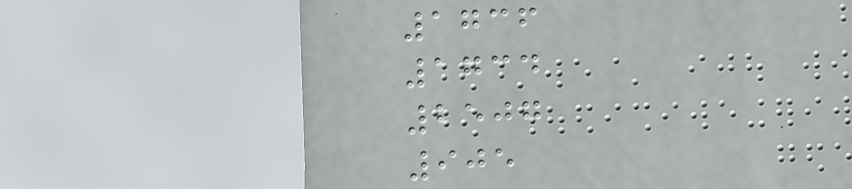1736
1734
2507
905
